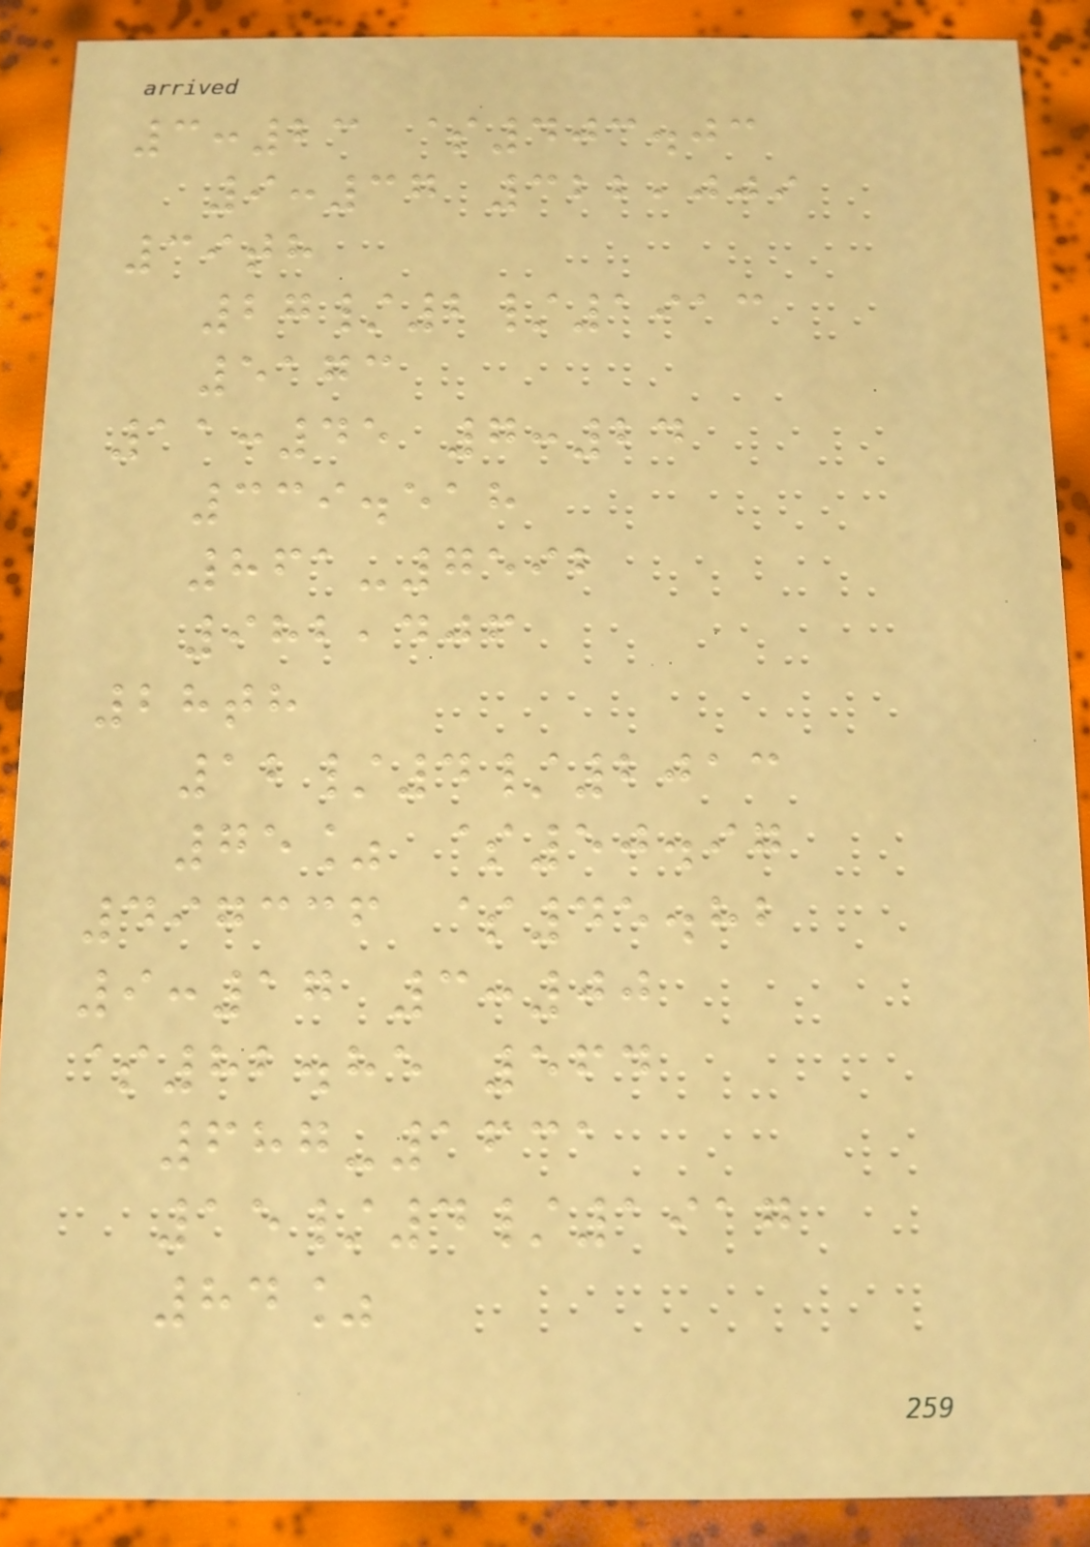3:23 $403.03
9:37 322,009
39th
27/2/1913
5173
11:45 7:24
339.518
861-7592
982,406
28th
12/4/2013
75% $50.97
497336 $45.82
9:17 3:00
$82.85 564
687-1631
15/4/1917
84%
